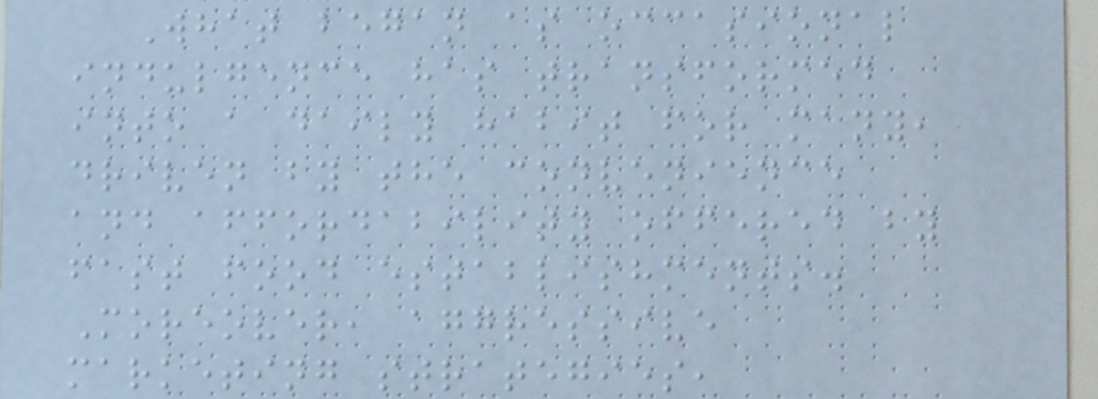What began as occasional
indulgence has transformed
into a daily habit for many,
driven by the convenience
and affordability offered by
fast food establishments.
Moreover, aggressive
marketing strategies,
